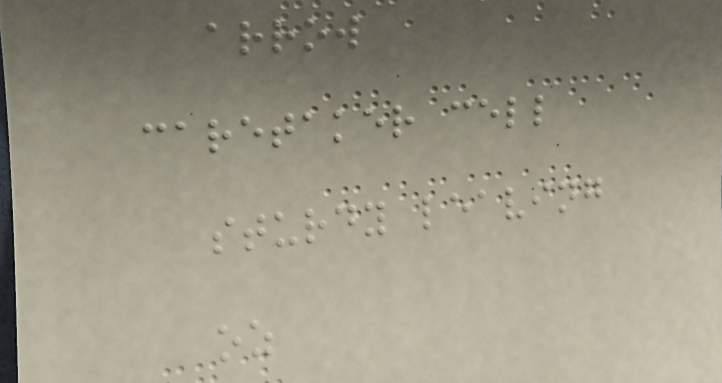arrow
caretaker cell
sturdy leaving
oz
